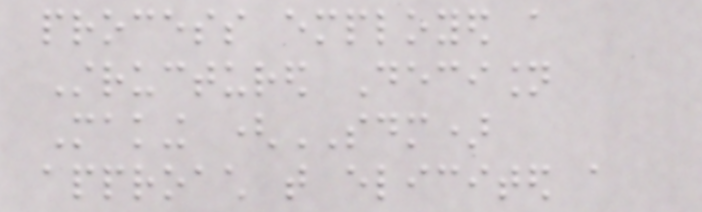process employed a
Structured Decision
Making (SDM)
approach that elicited a
